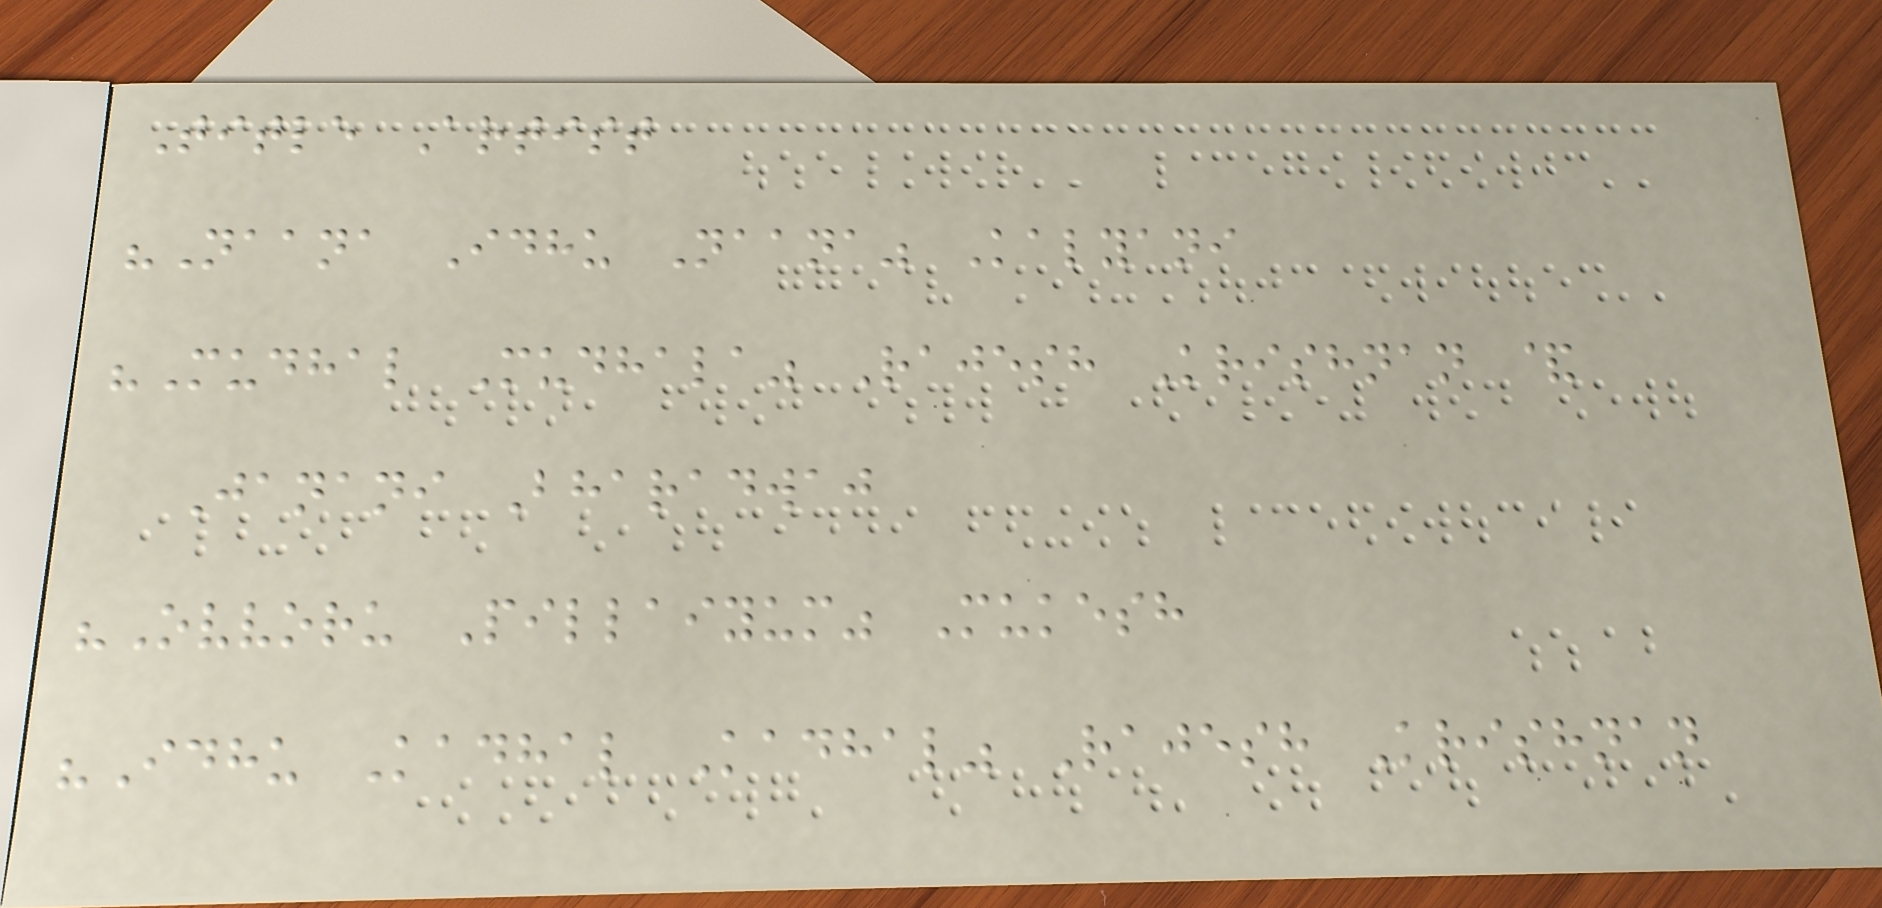Title Artist
"Naana Idhu Naana" Kalyani
"Mudhal Mudhala" Rajesh Krishnan &
Janani Bharadwaj
"Ovvoru Pillaiyum" Mukesh
"Idhu Kadhal Kadhal" Rajesh Krishnan
